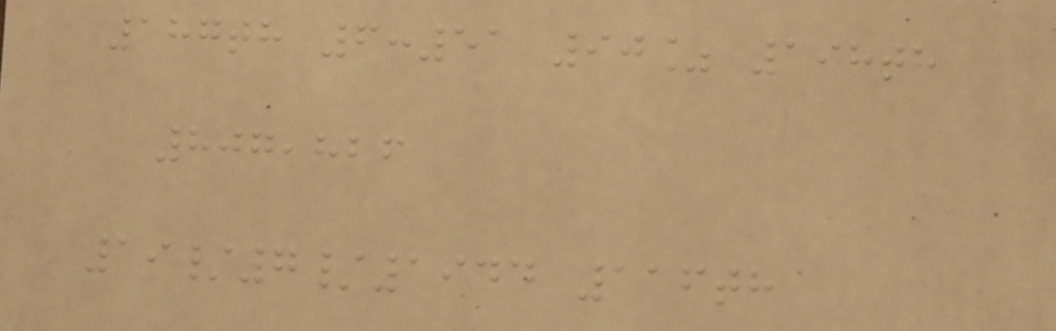187th 6:51 90% 198th
807,826
19/7/1944 116th
